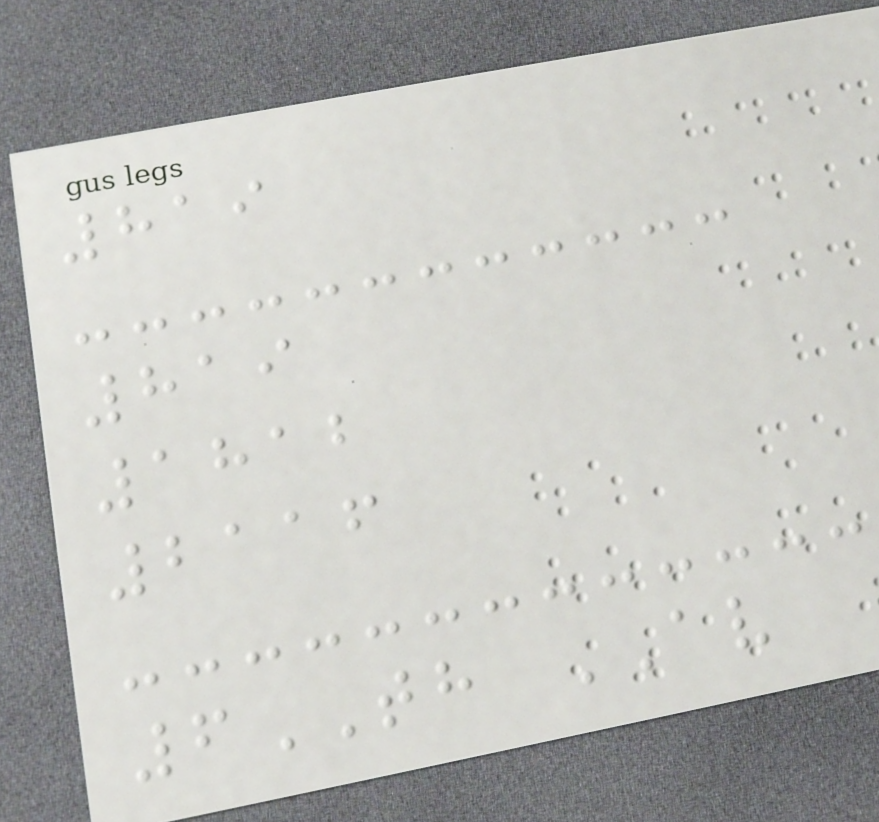819
819
1812
2116
6TH AV
